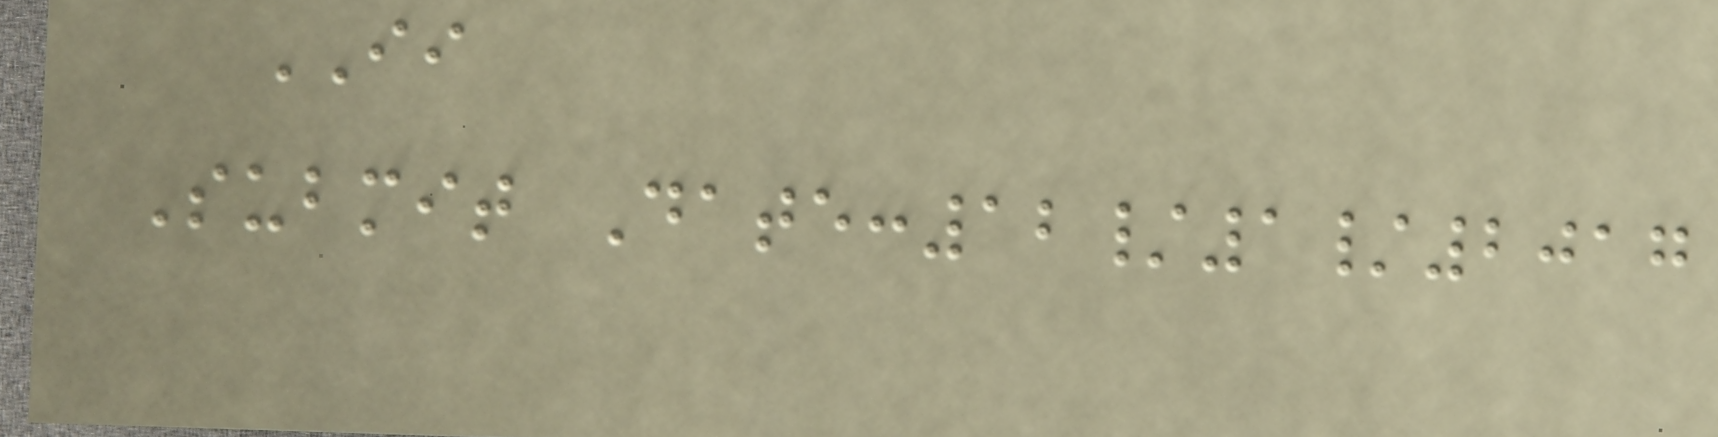II
Submit Date:12/1/2017
